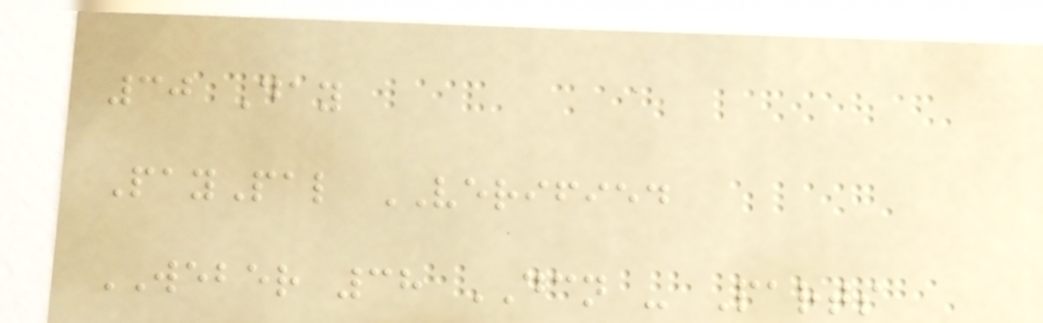30 Day
PayPal VERIFIED
WEBER 38 DCN - Parts
